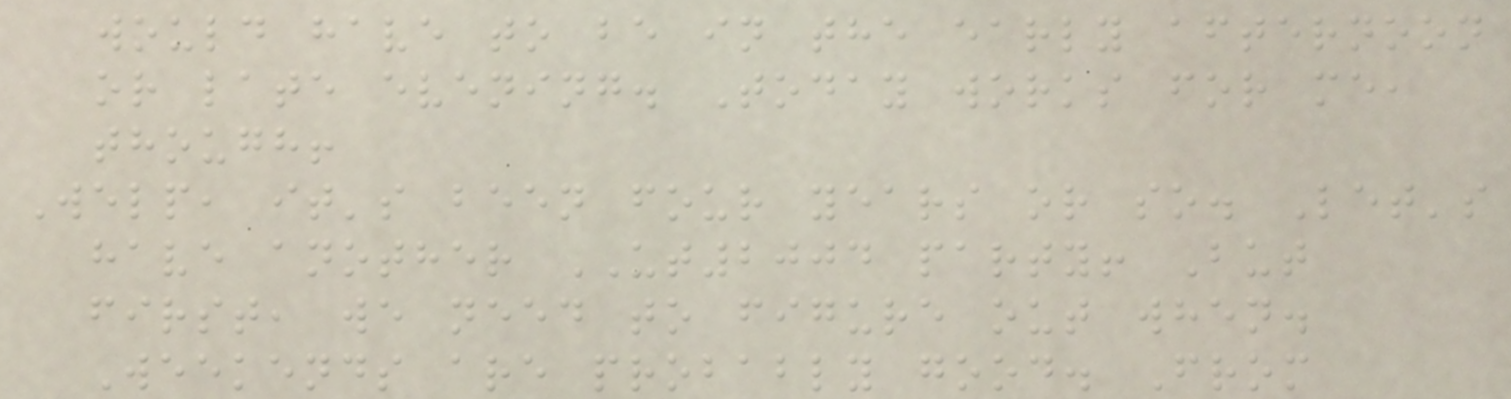would have to be in the early afternoon
or late evening. Today works for me,
though!
Welp, it's been four years or so. Let's
have another UT2004 party! But
first, we need to figure out when.
Weekends are probably good. From
